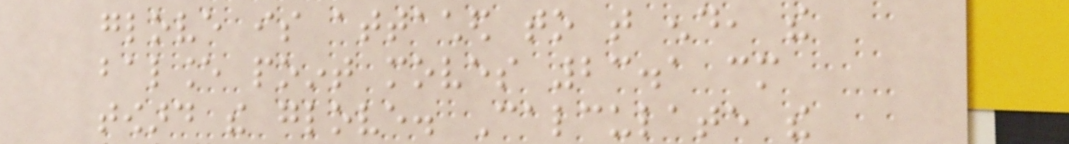glove is attached to that end, the
balance point moves 23.1 cm
toward the glove. Calculate the
